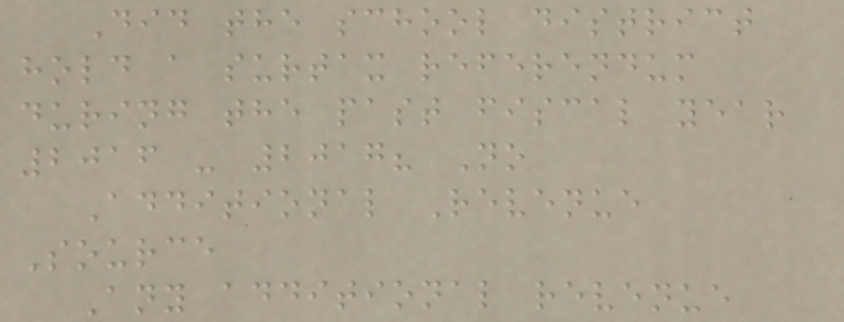Did the school district
hold a surtax referendum
during the past fiscal year
2016 - 2017? No
Additional Revenue
Source
Any additional revenue
